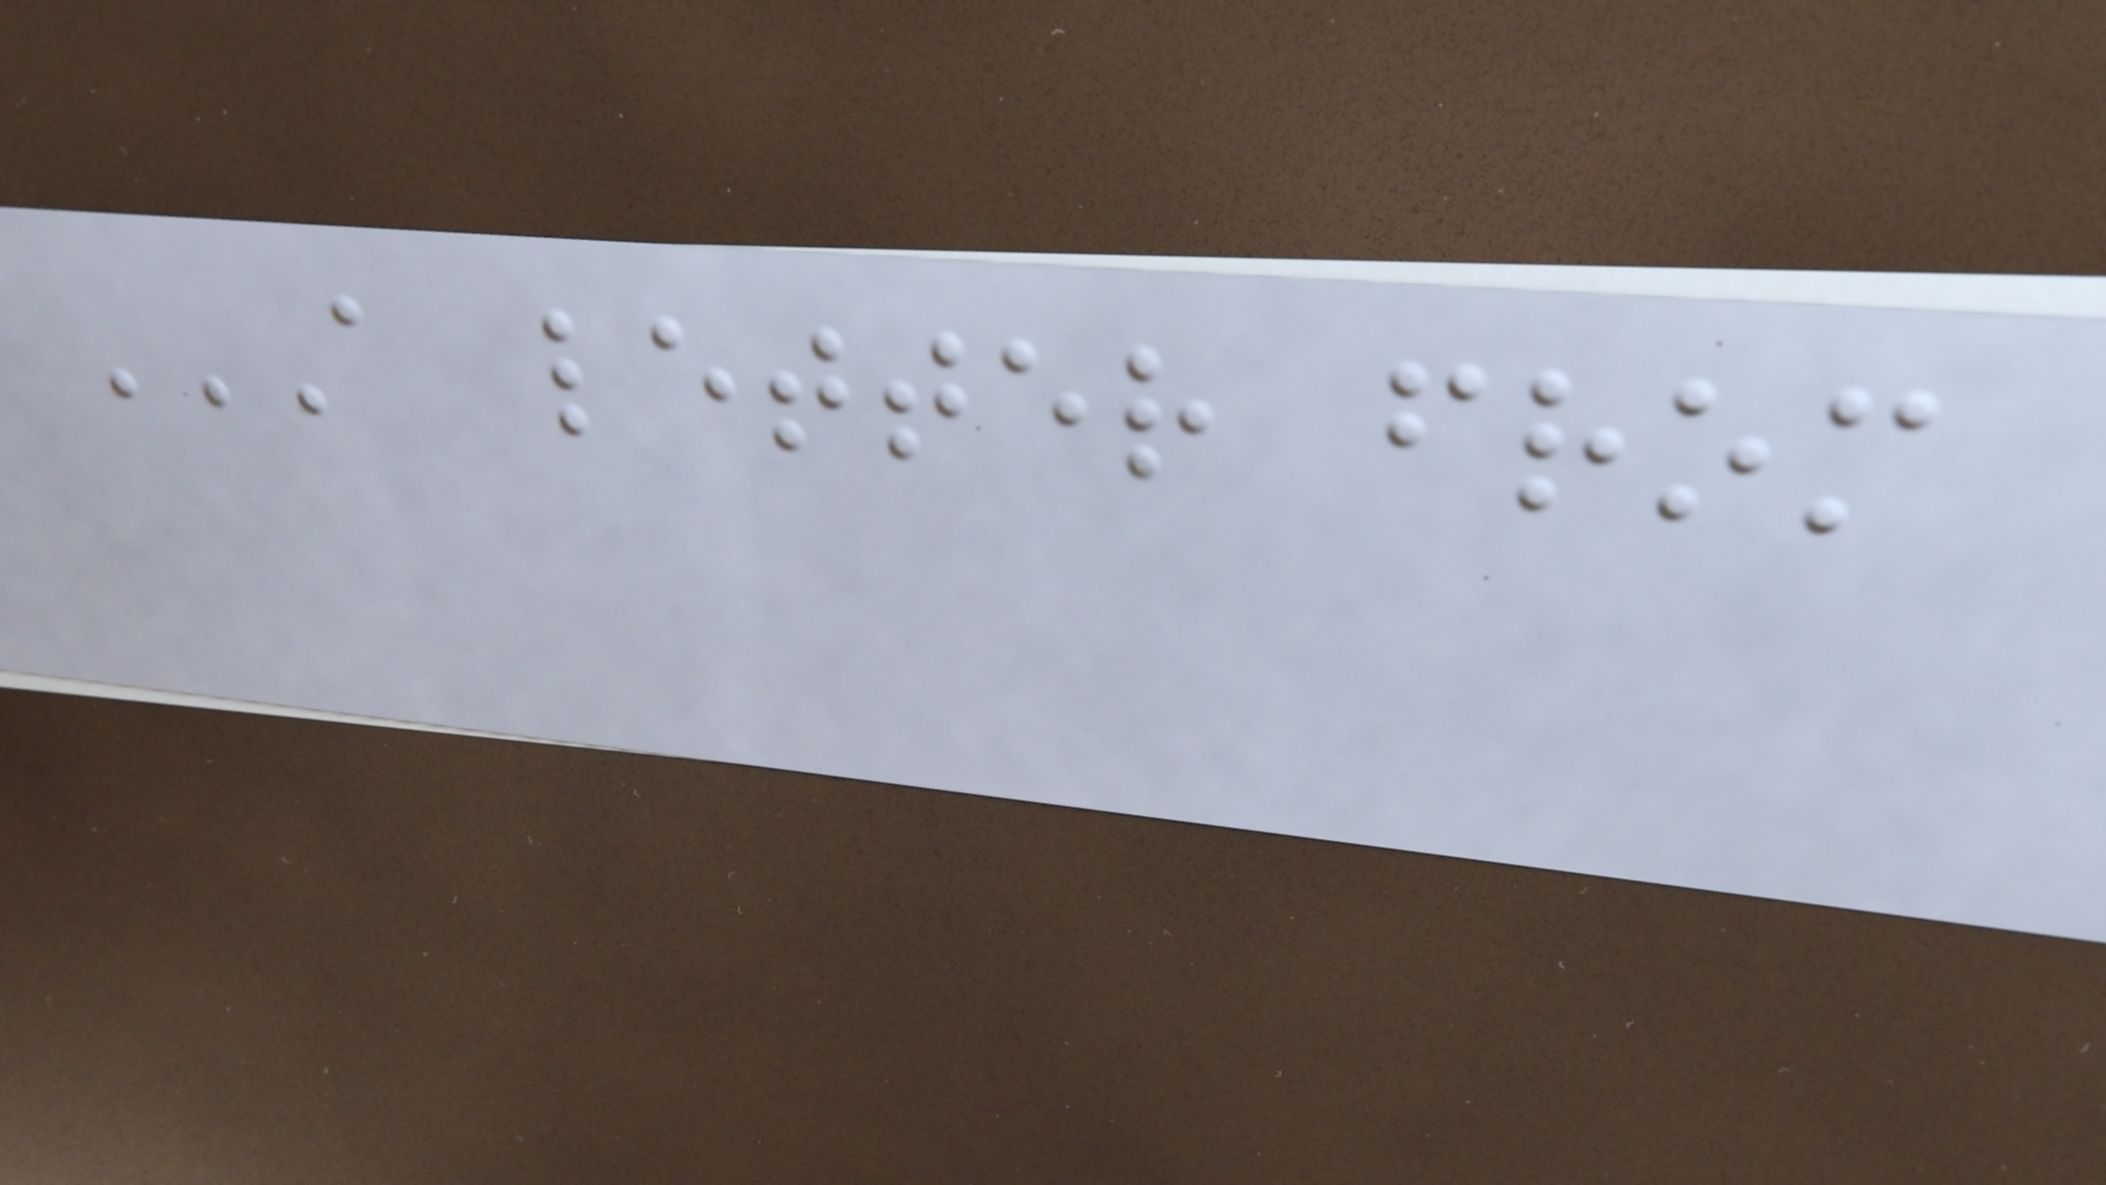A LETTER FROM
